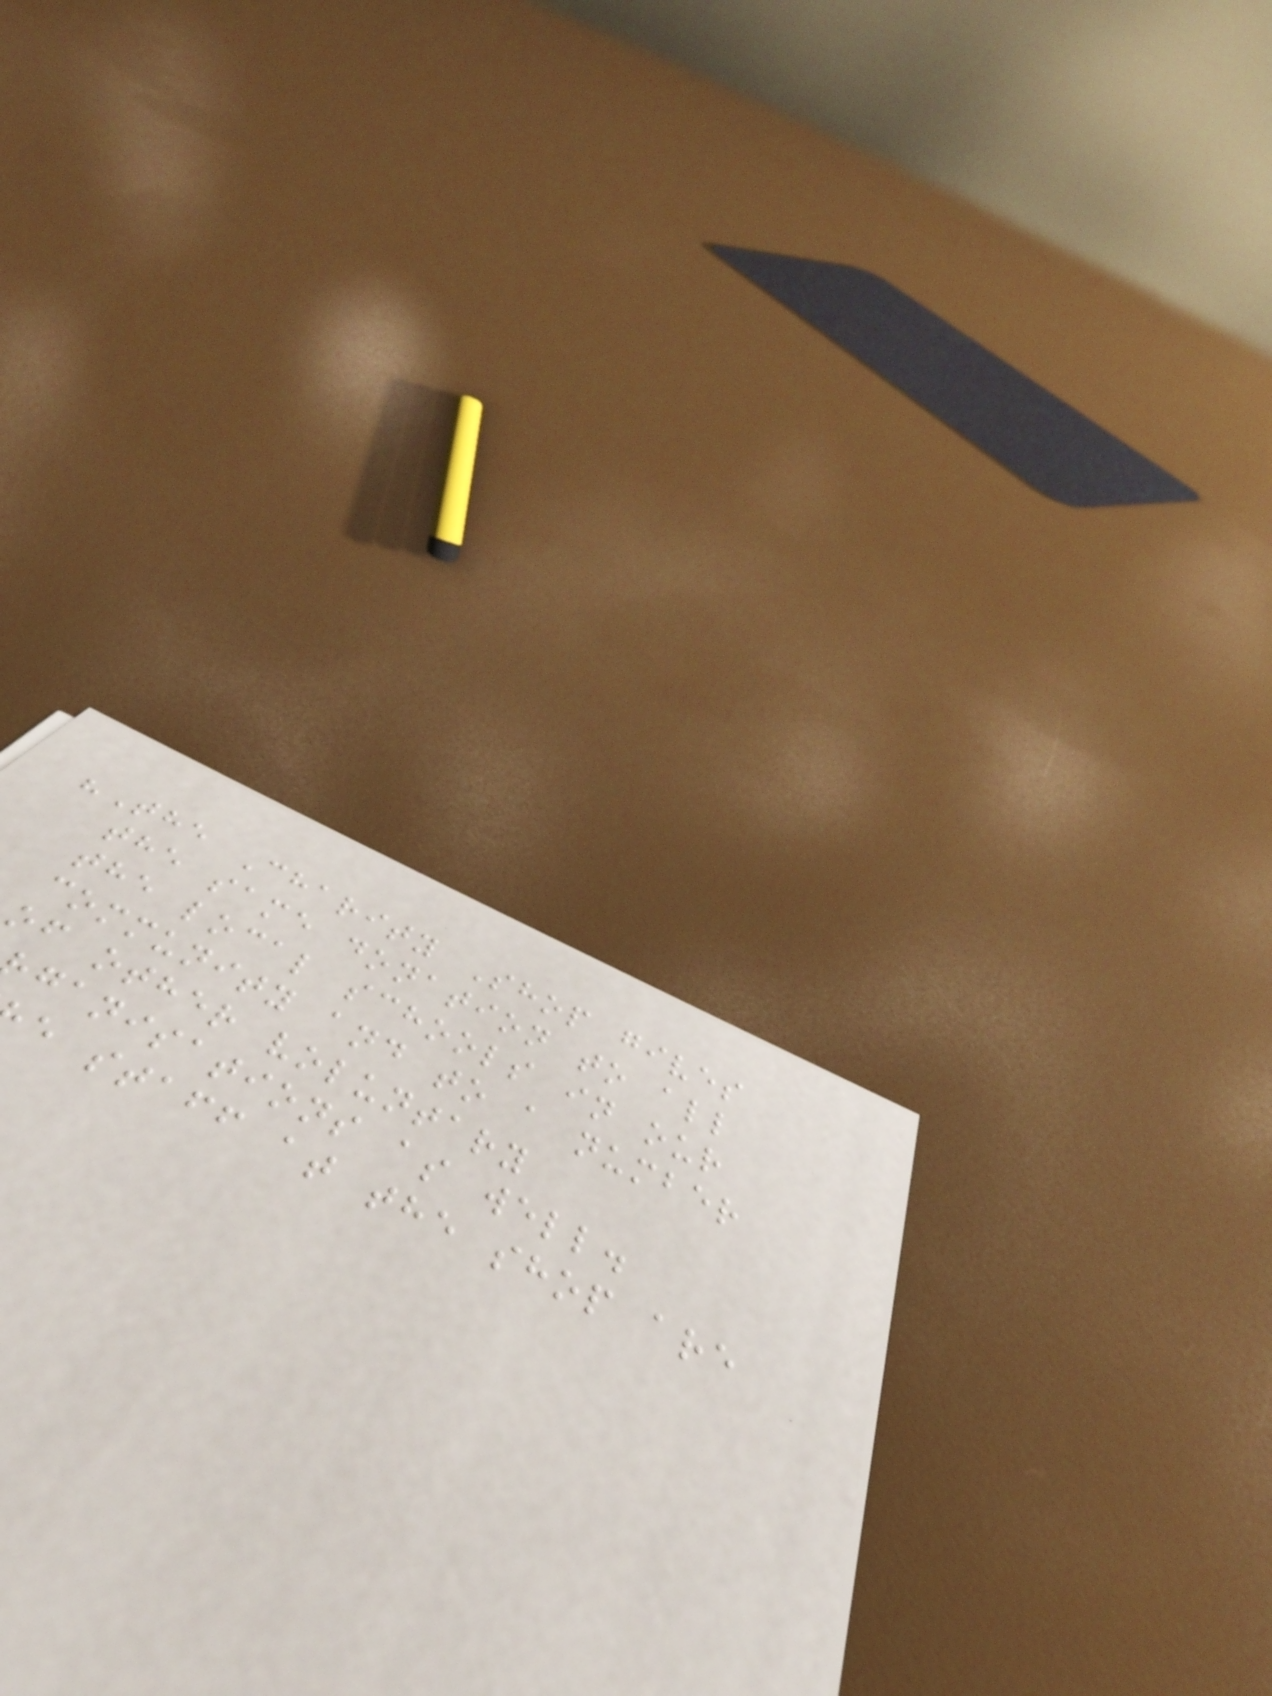"The Charity Shop gives
the same donation to all
the local schools in our
community and to a number
of other voluntary
ganisations as well.
e staff at the shop are
